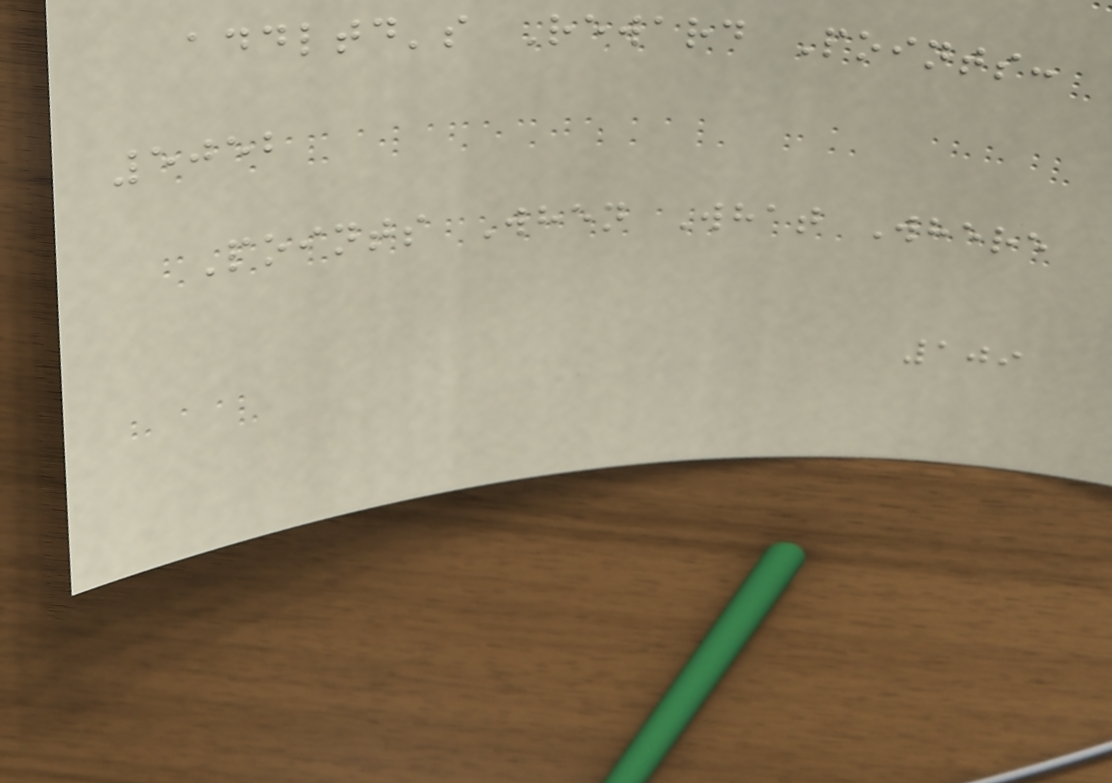addltd's Reward Points:
5052
Points When What Where
109
